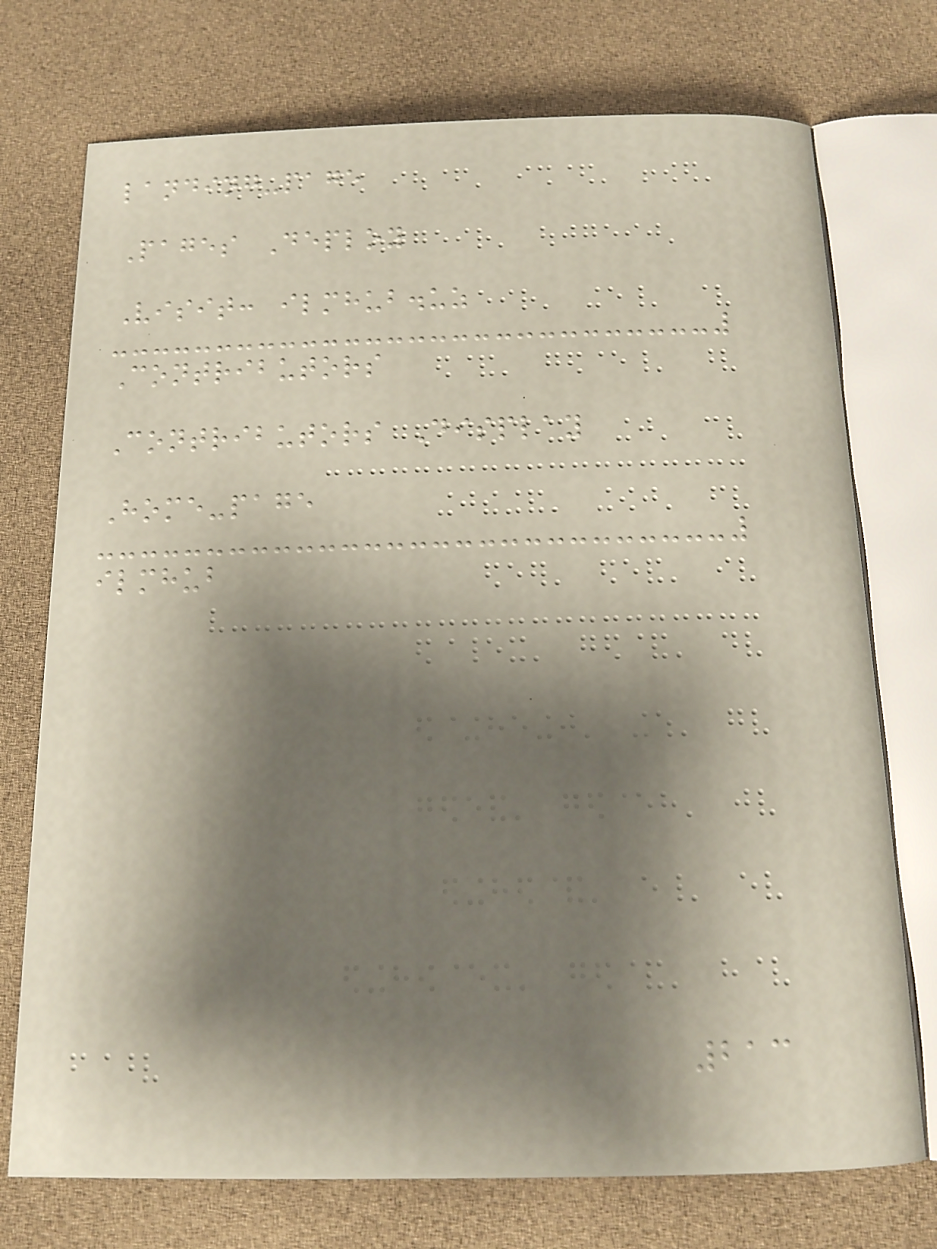landing-page
Pages Deploy
Visit: ilmhub.uz
Contributors
Contributors Display
Home-page
ilmhub
213
